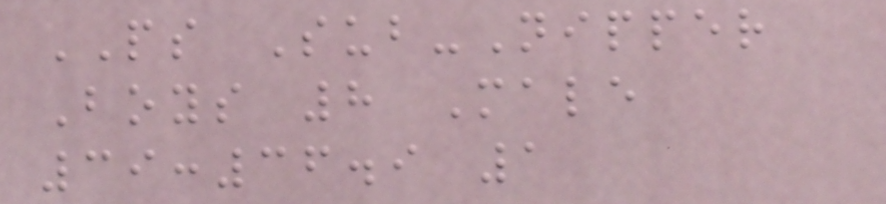PS Sub-Nipper
Boys 8 Male
39:36.9 1
